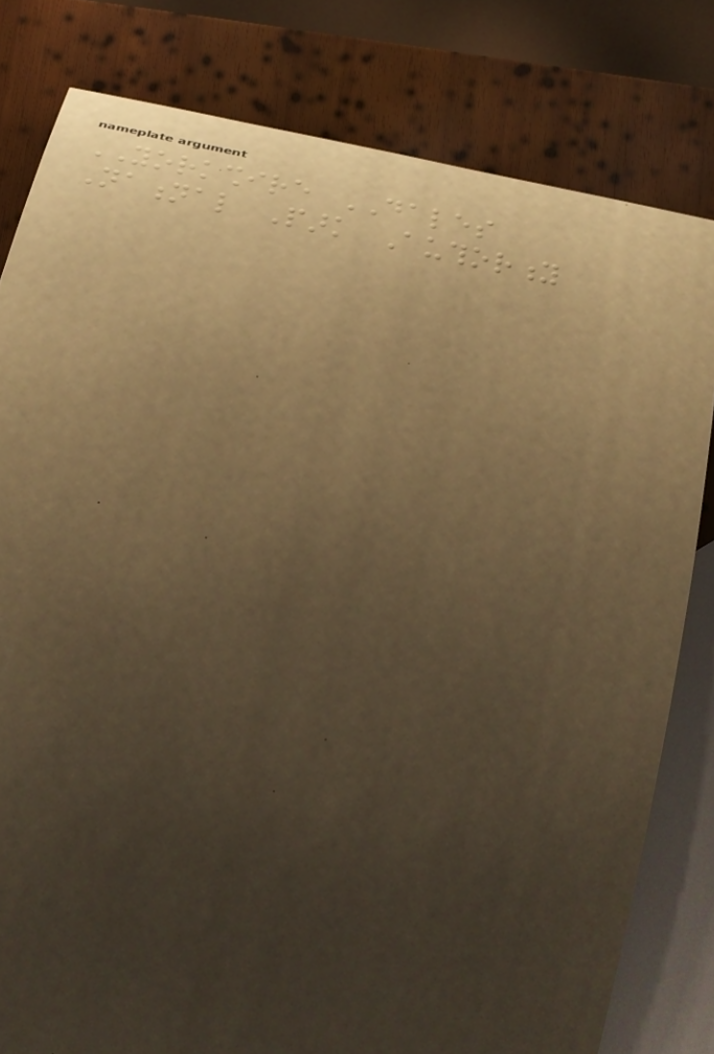YORKSHIRE DALES
National Park Authority
